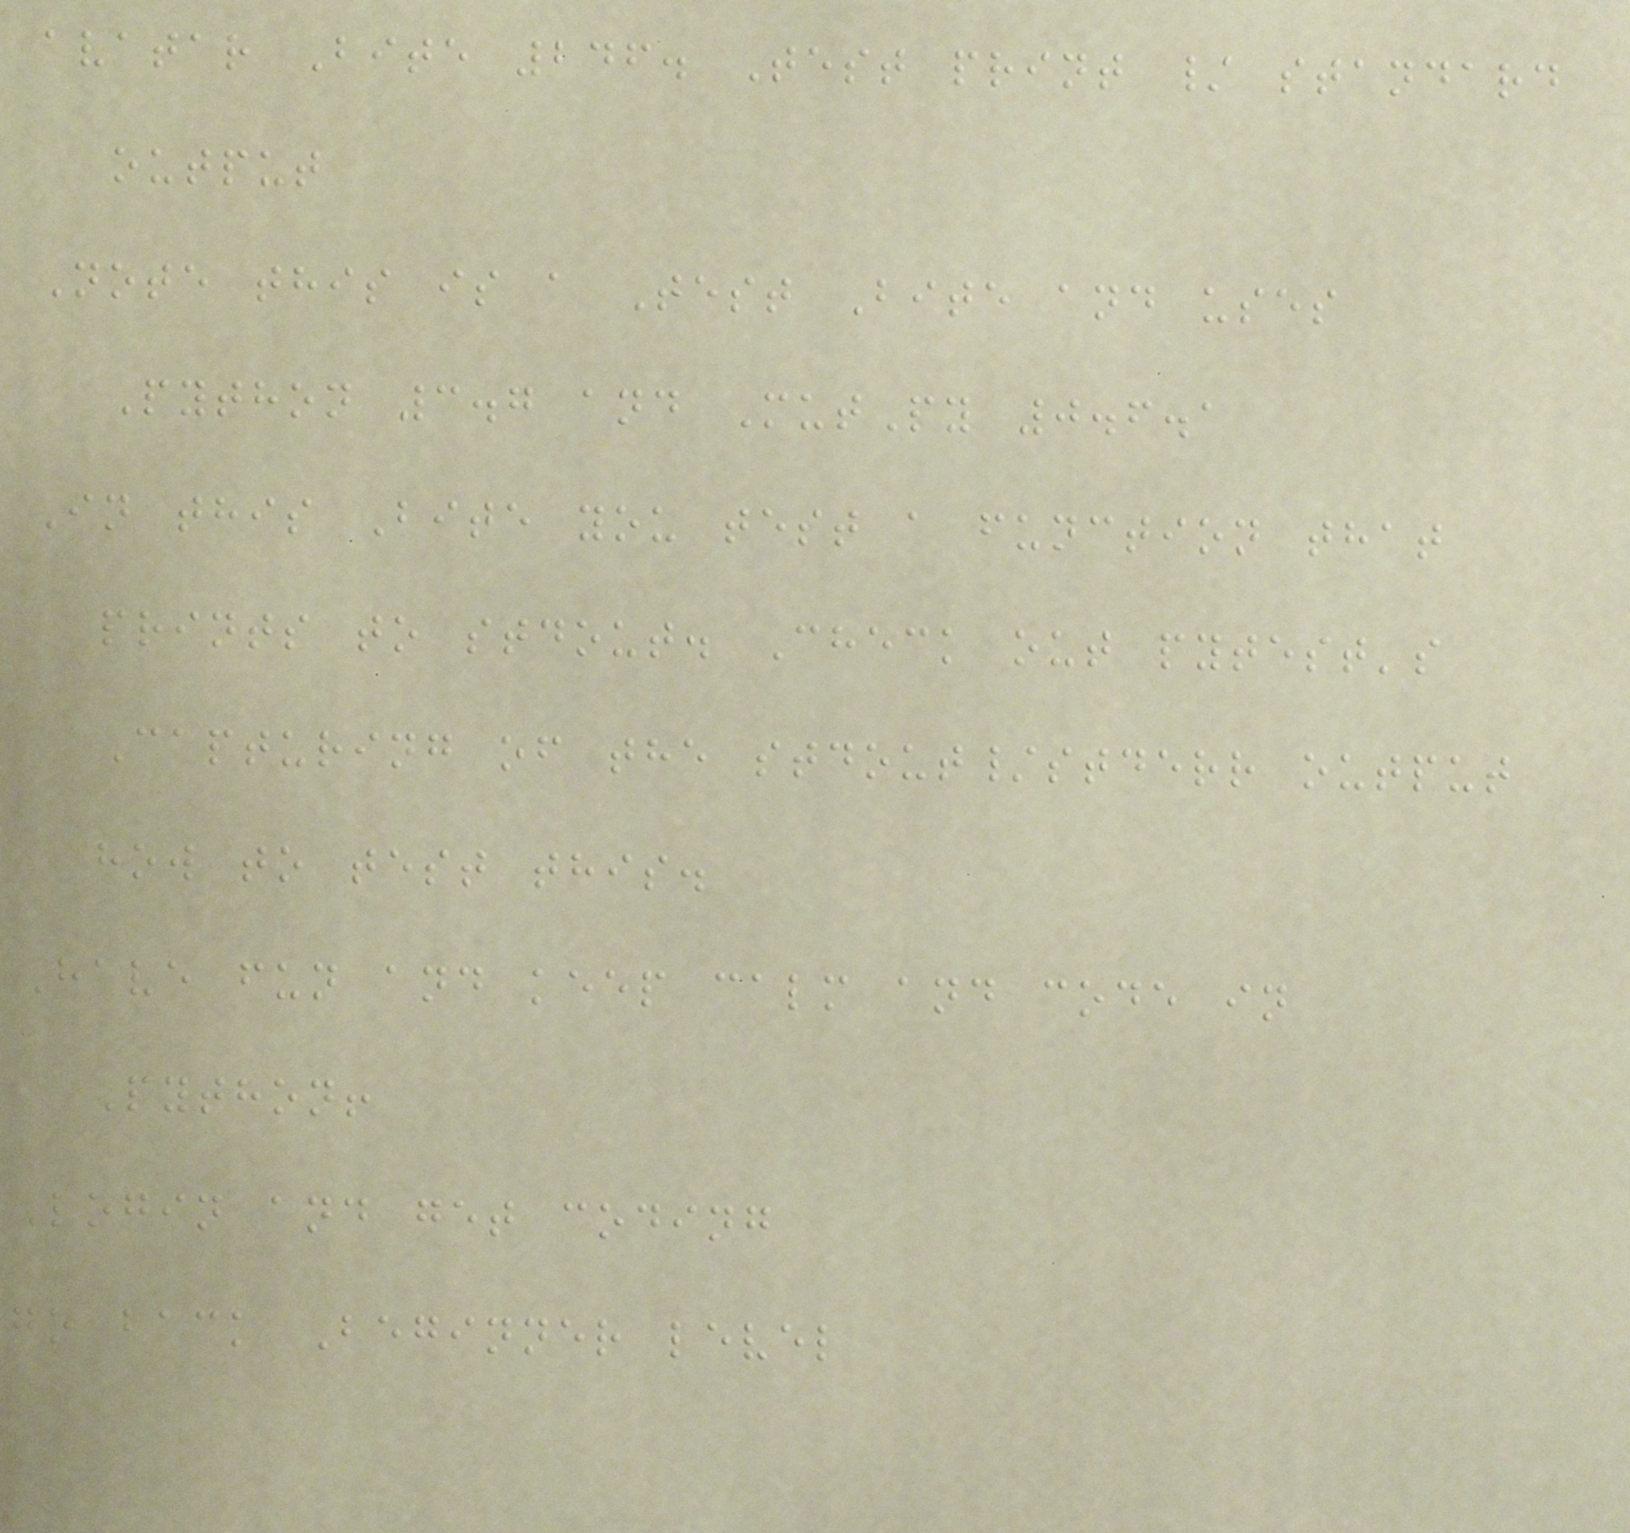avatar Bite 246. Test print / standard
output
Note this is a Test Bite and uses
Python 3.7 and MutPy 0.6.1
In this Bite you test a function that
prints to stdout. Check out pytest's
Capturing of the stdout/stderr output
how to test this.
Have fun and keep calm and code in
Python!
Login and get coding
go back Beginner level
